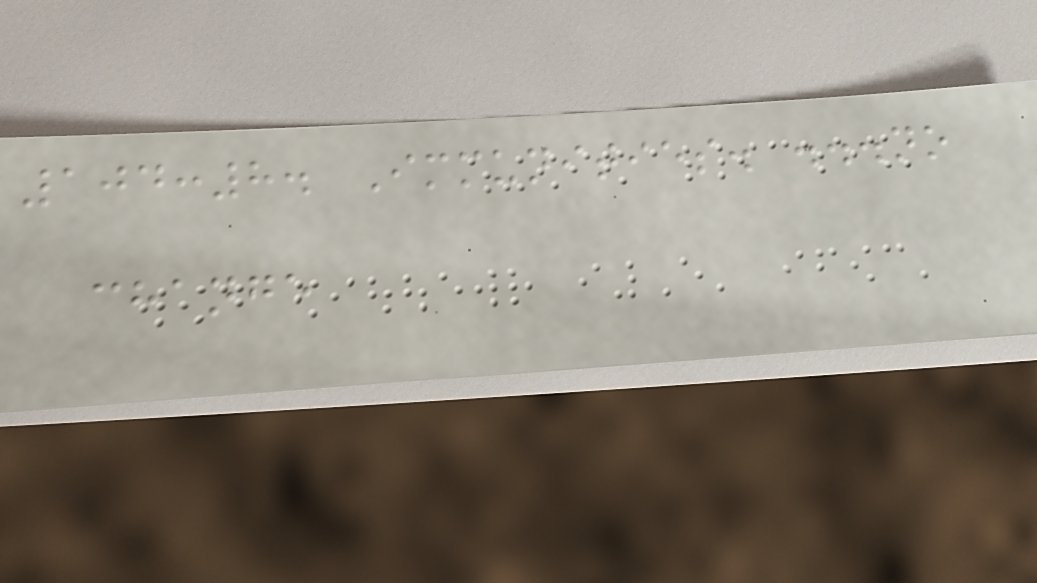104:8. Immunities. ...no
change
